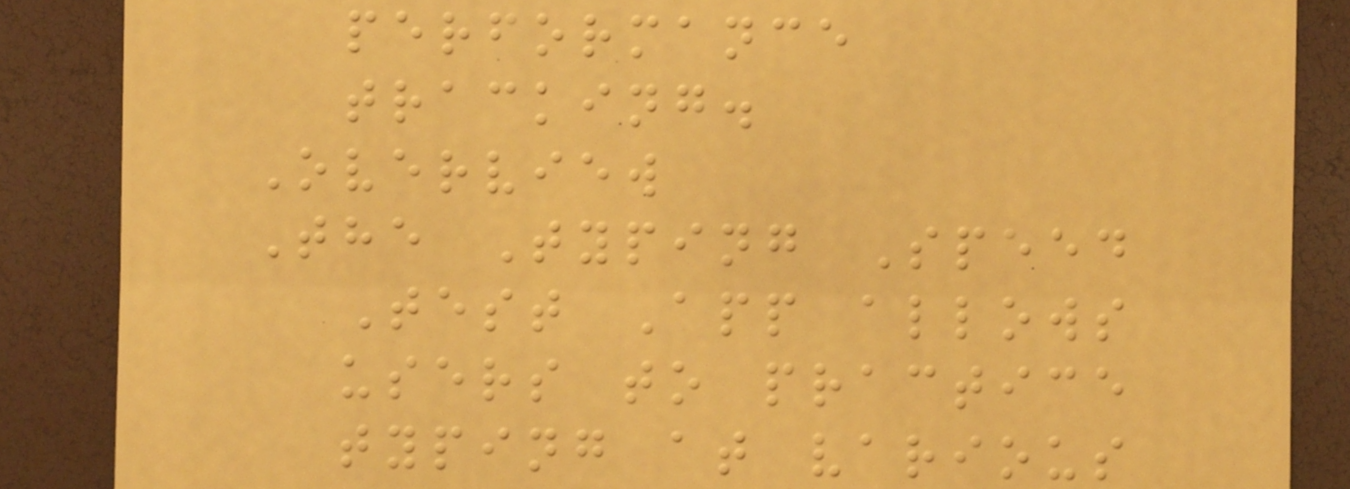performance
tracking.
Overview
The Typing Speed
Test App allows
users to practice
typing at various
